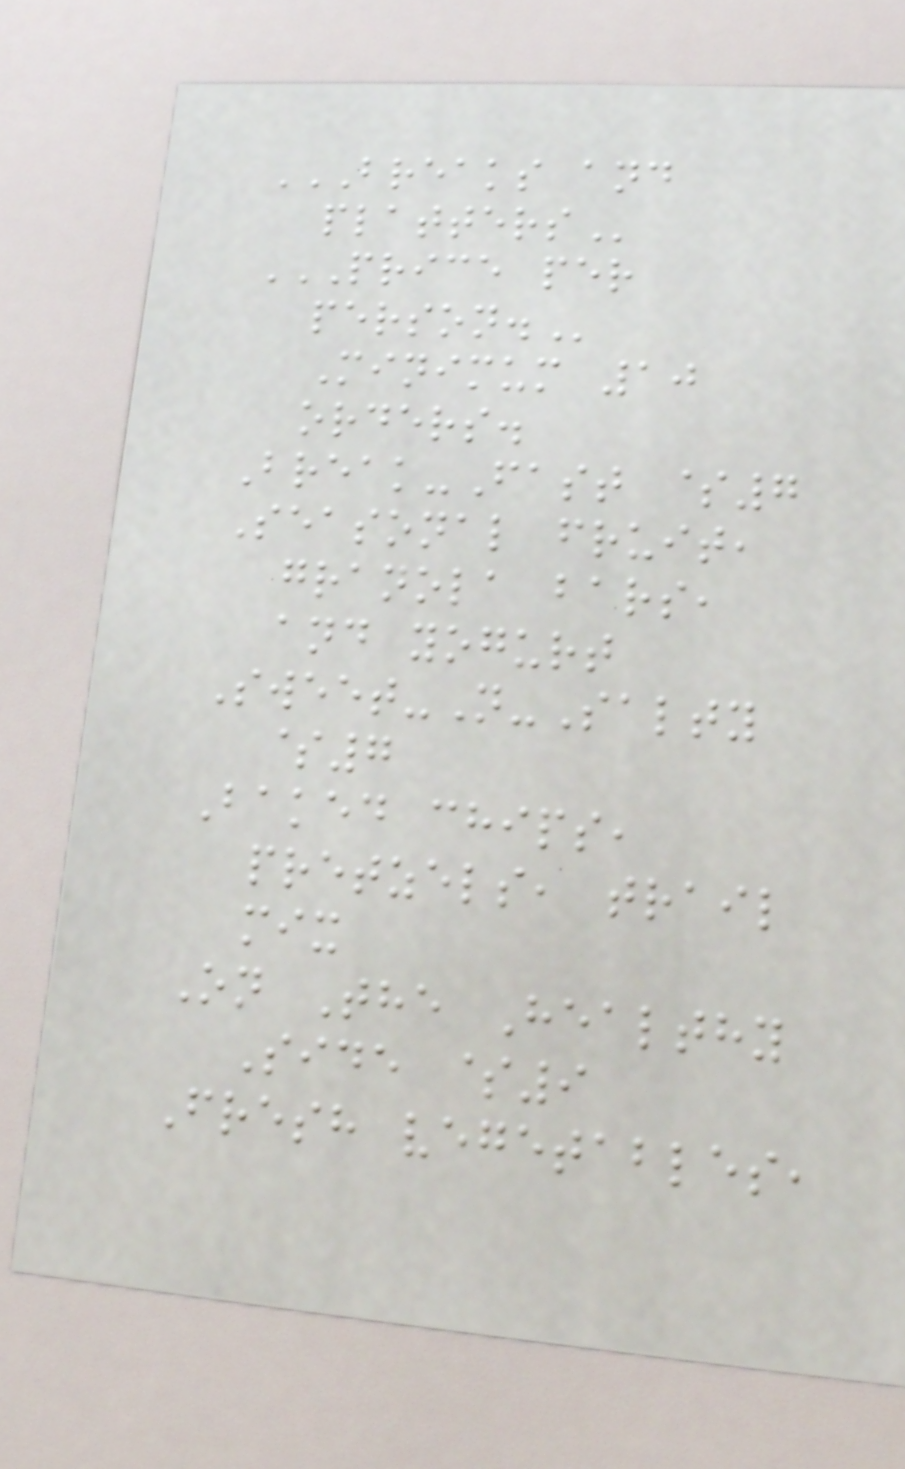BREAKS AND
PLATTERS
PRICE PER
PERSON.
Minimum 10
orders.
Break-Fast $7
Seasonal fruit,
granola bars,
and yogurt
Sweet-N-Salty
$7
Baked chips,
pretzels, trail
mix
On The Healthy
Side $9
Fresh vegetables,
